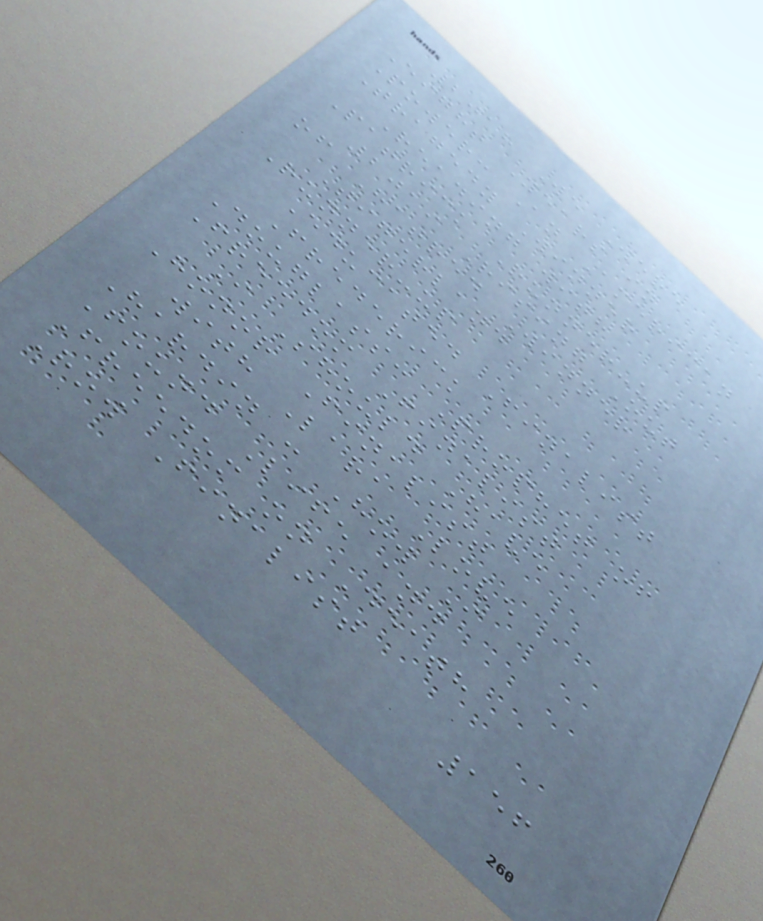2018 We Were
Eight Years in
Power: An American
Tragedy Winner
Reading with
Patrick Runner-up
2019 Rising Out
of Hatred Winner
Tigerland
Runner-up
Educated Finalist
Frederick
Douglass: Prophet of
Freedom Finalist
I Should Have
Honor Finalist
with Lara Love
Hardin : How I
Found Life and
Freedom on Death
Row Finalist
156
